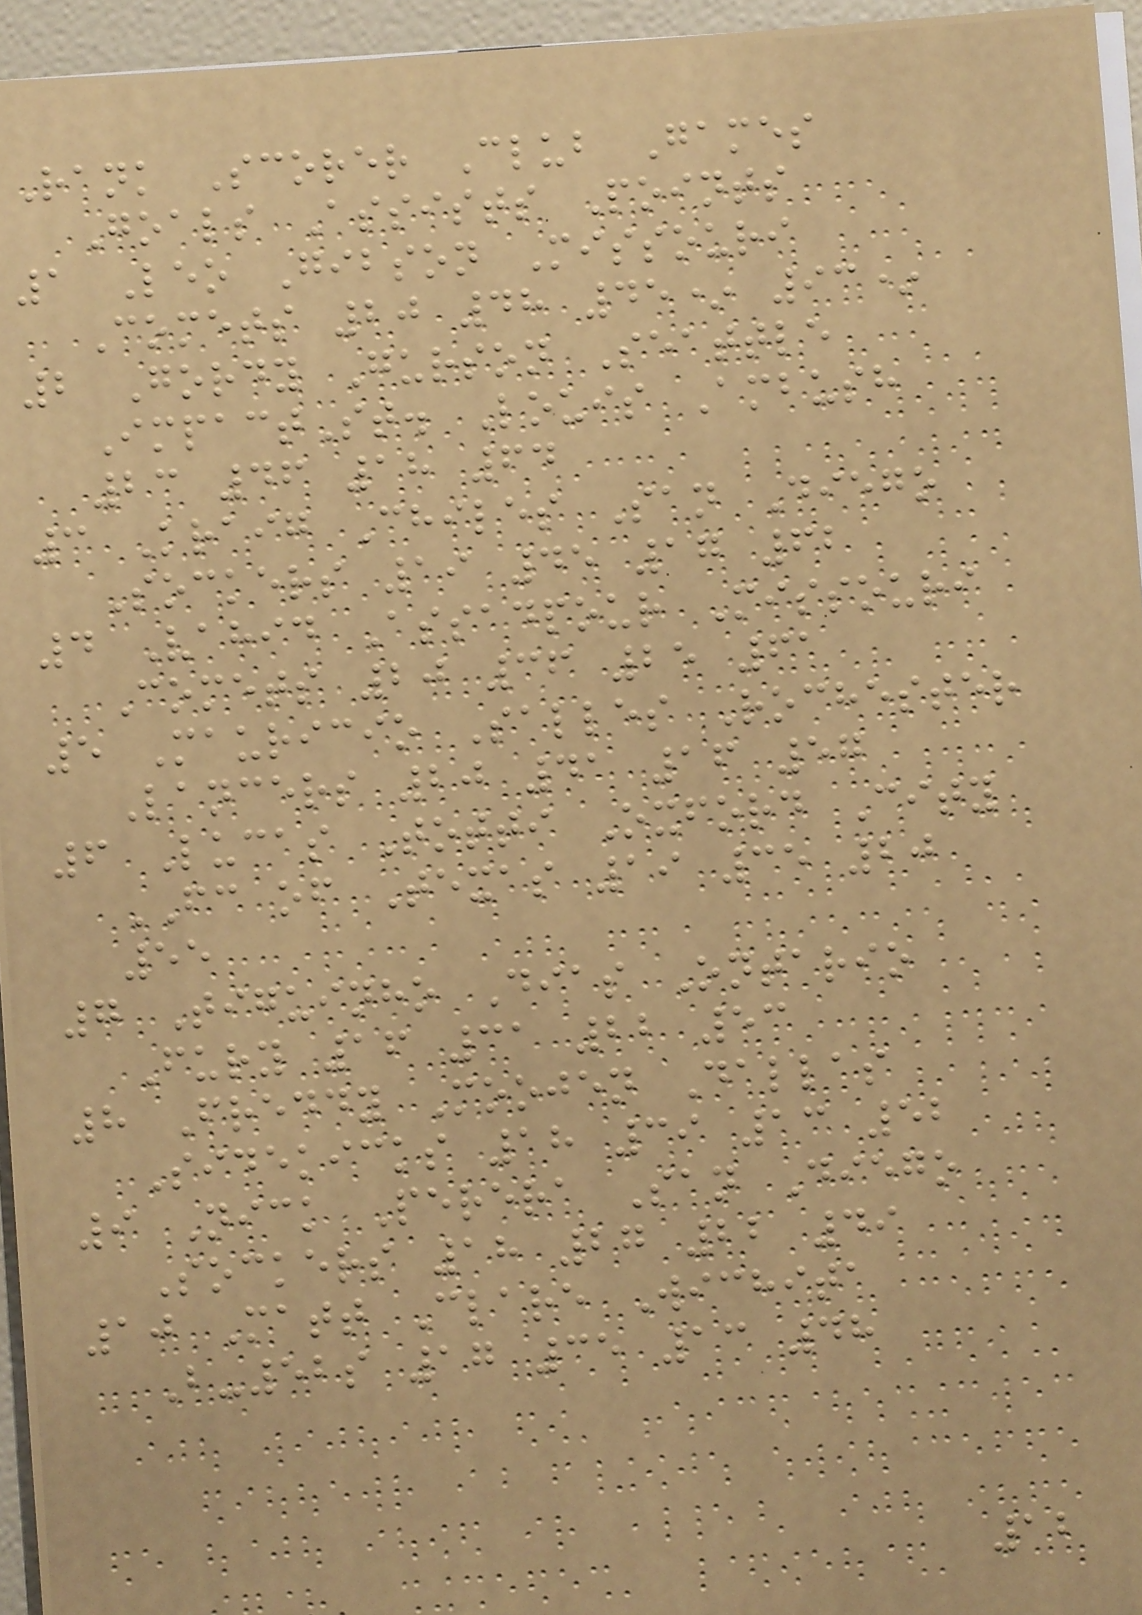Rank Scorer Club Games
Goals Assists Points
1 Leo Gibson Missouri
Comets 20 48 45* 93*
2 Gordy Gurson Seattle
ImpactSt. Louis Ambush
23 46 18 64
3 Kraig Chiles San Diego
Sockers 19 45 17 62
4 Vahid Assadpour Missouri
Comets 20 36 25 61
5 Mauricio Salles Rochester
Lancers 20 41 16 57
6 Lucas Totti Oxford City
FC of Texas 19 35 20
55
7 Tiguinho Dias Ontario
Fury 16 31 22 53
8 Freddy Moojen Dallas
Sidekicks 18 39 13 52
9 Nick Perera San Diego
Sockers 18 27 22 49
10 Matt Clare Wichita
B-52s 17 35 13 48
12
